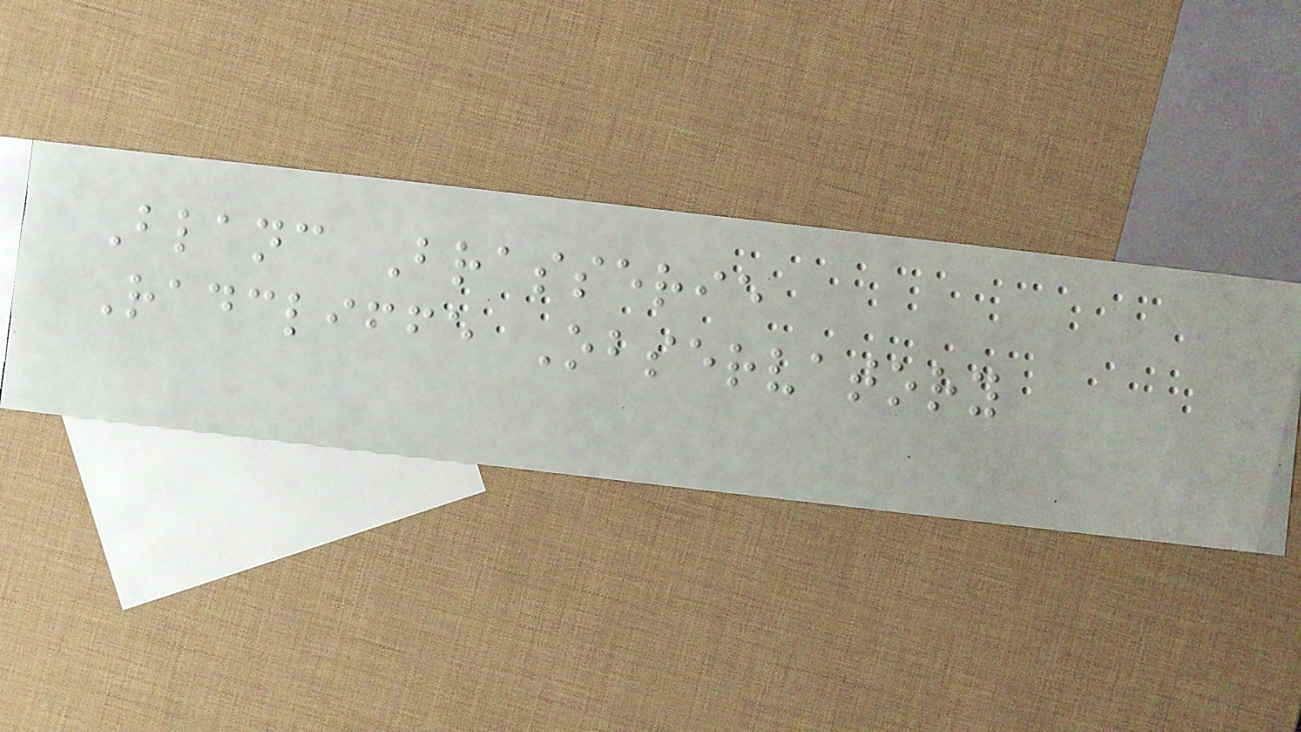Blanc Brasserie
Radcliffe Observatory
